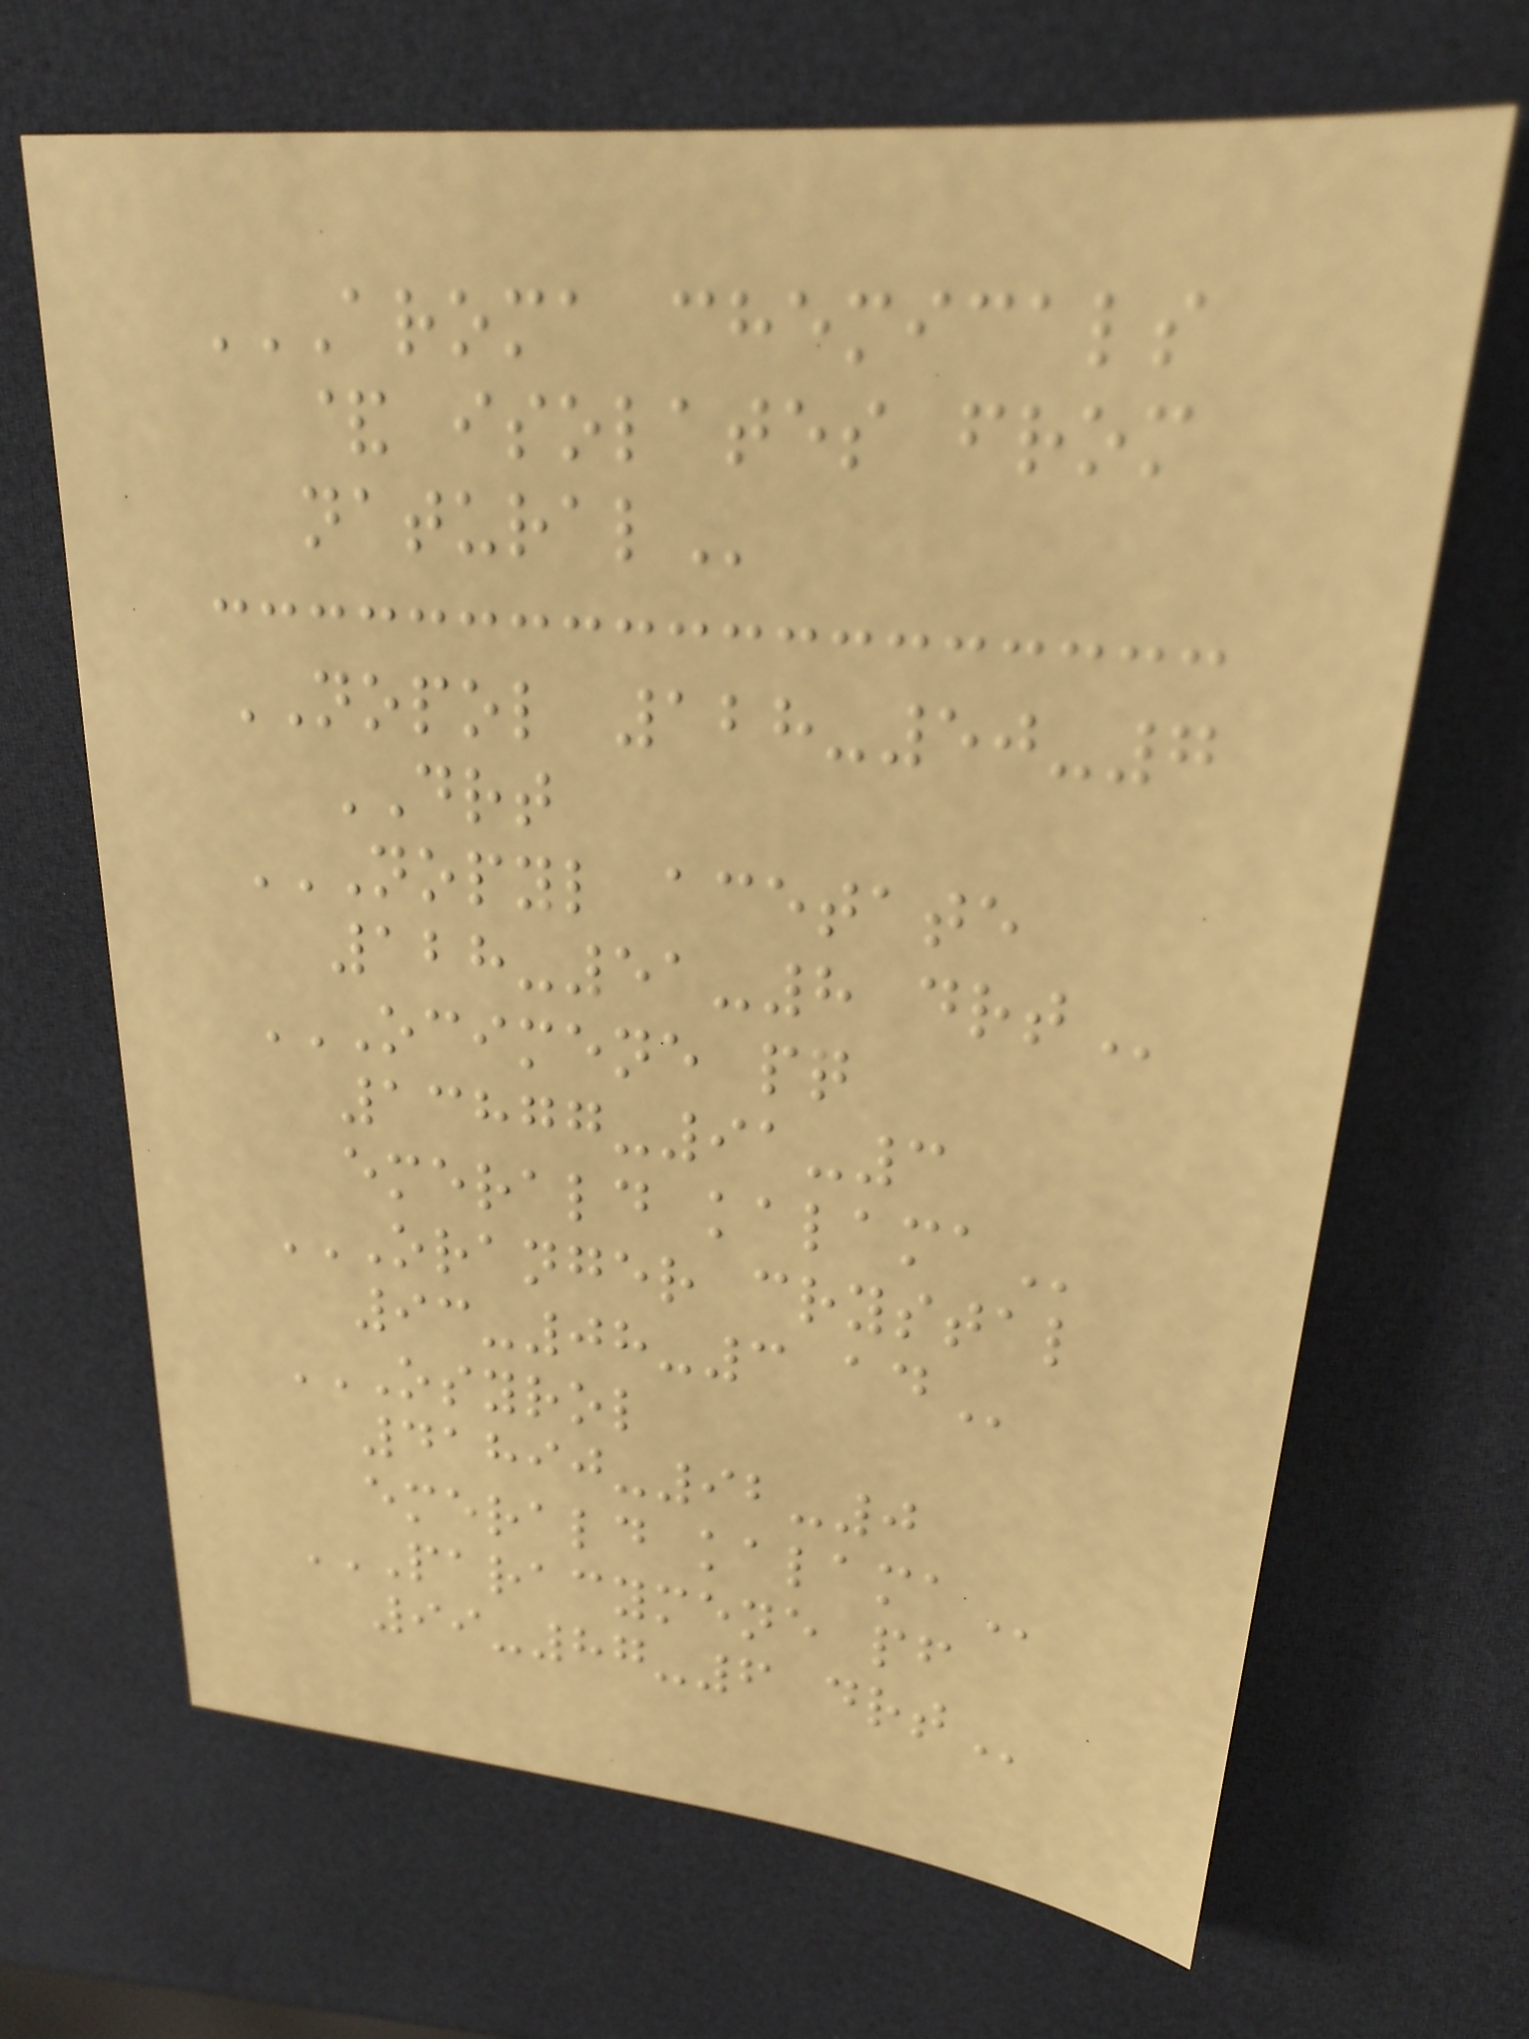AROMA CHEMICALS
& ISOLATES FROM
NATURAL
NOPOL 128-50-7
DRT
NOPYL ACETATE
128-51-8 DRT
OCIMENE PQ
13877-91-3
EMERALD KALAMA
ORANGER CRYSTAL
93-08-3 AD
OSYROL
41890-92-0
EMERALD KALAMA
PARACYMENE PF
99-87-6 DRT
